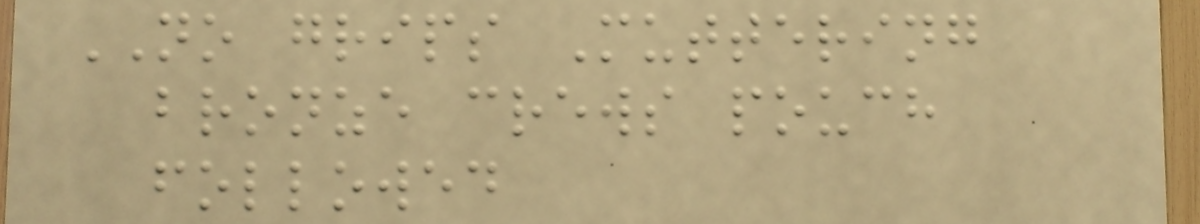NO grips Muttering
bronze crews pouch
followed
